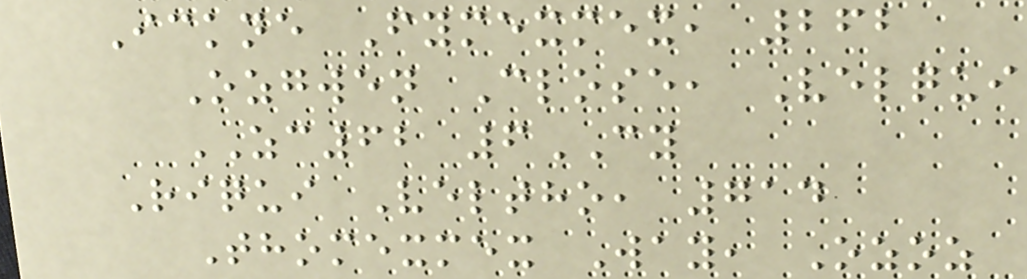Ickne Fymexmex, 262
Ozgwen Close, Velqui
ZC62 6CY
Riqui Veltho, 714
Thomexmex Way, Ozoz
